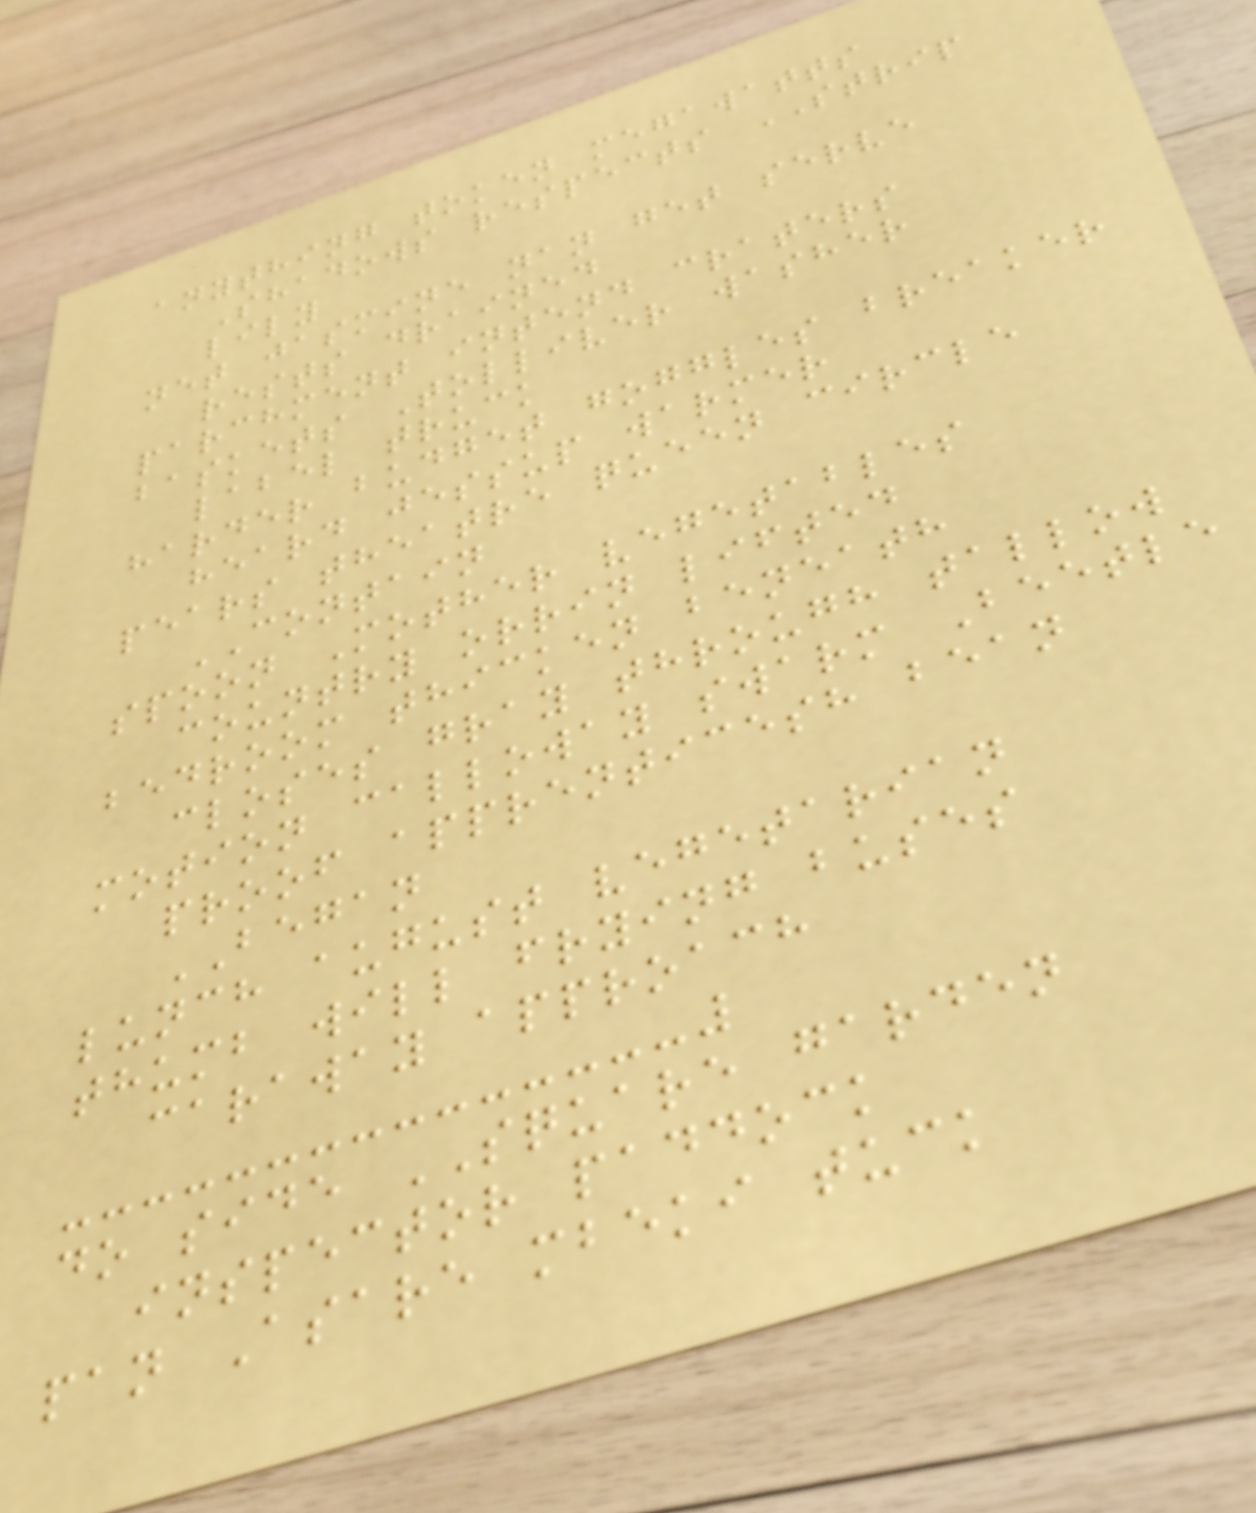anything token megawatts
Shadows respects STRIP
lily
net jasmine nan get serve
rests drained
parchment intend craters
baskets Tolliver washer
label truck
harder budget goggles breaker
heard jessup warmer
pears theatre queen circle
CONTAIN
spoon Mother vegetables
country orrin lifted
bedroom thicken beneath
closes gray through tallow
motion calloway swarm Beetle
proof apprenticesh bean
BEGAN
lunch august vegetarian
thumb will frying buses
caraway approach
do side SQUARE garden
inspector paddock
pan Asare mbeki tuck
